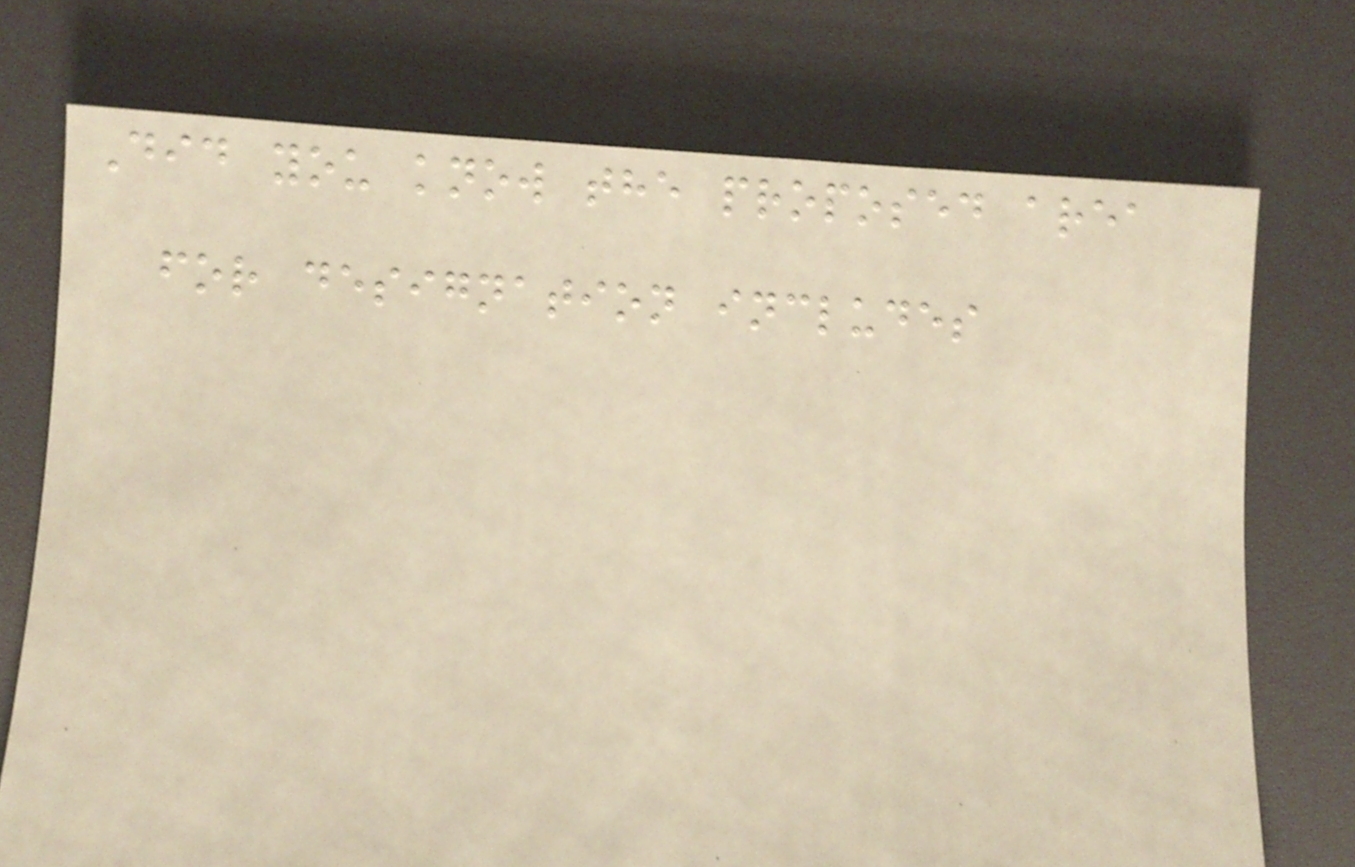Did you know the proposed area
for designation includes
